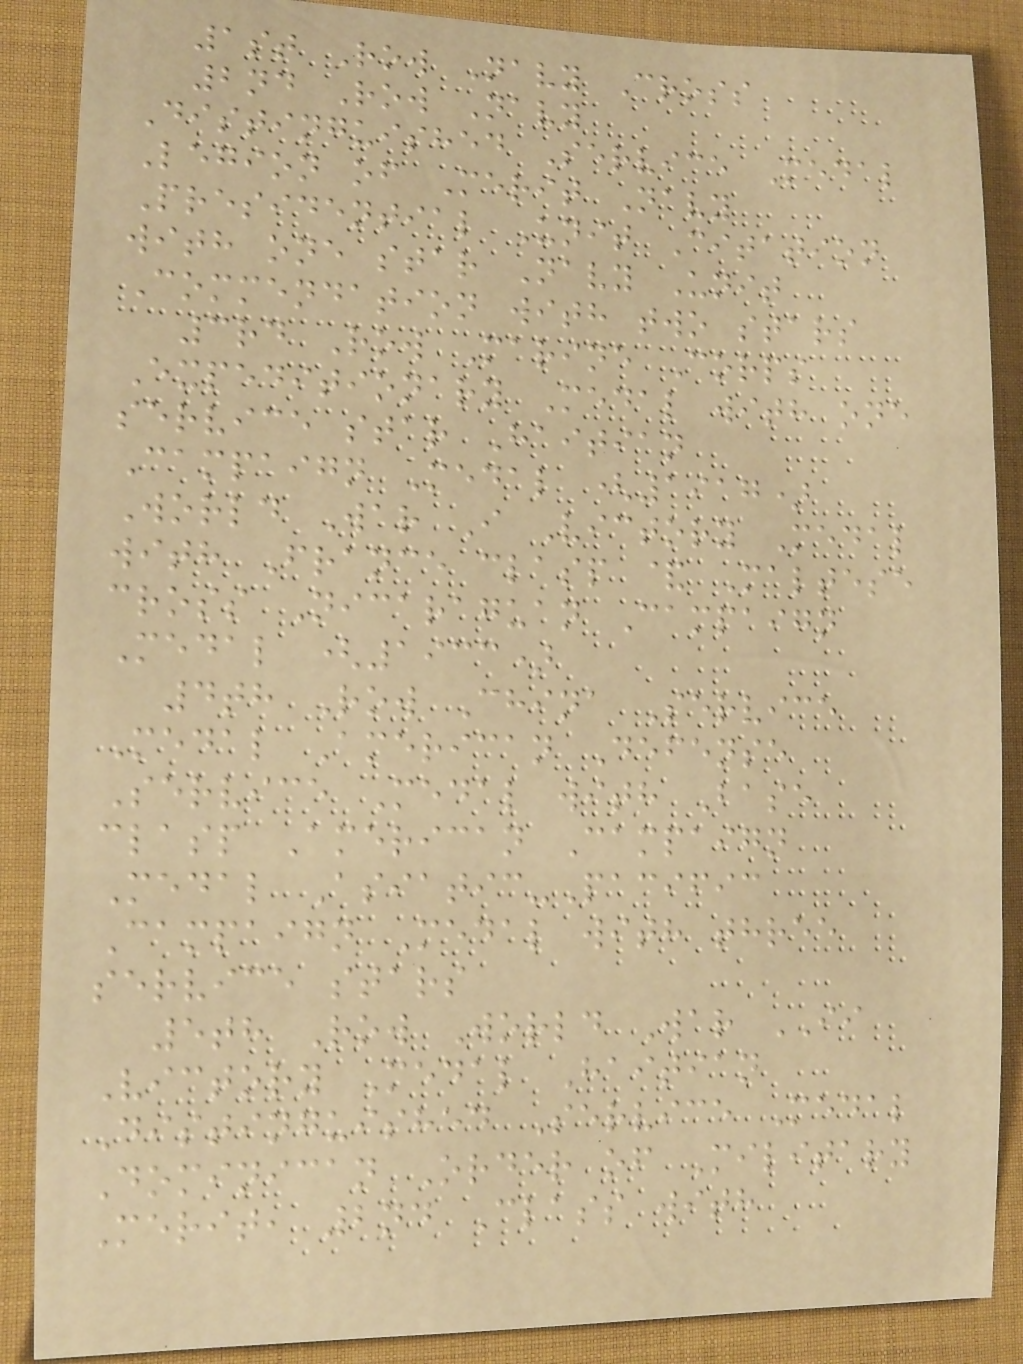1st Row Navy Cross
2nd Row Navy
Distinguished Service Medal
Legion of Merit Navy
Presidential Unit Citation
with one star Navy Unit
Commendation with two stars
3rd Row Marine Corps
Expeditionary Medal with one
service star Haitian
Campaign Medal (1917)
World War I Victory Medal
with France clasp & Maltese
cross Nicaraguan Campaign
Medal (1933)
4th Row China Service
Medal American Defense
Service Medal with Base
clasp American Campaign
Medal Asiatic-Pacific
Campaign Medal with three
service stars
5th Row World War II
Victory Medal Haitian
Distinguished Service Medal
Dominican Order of Military
Merit, 2nd Class with
